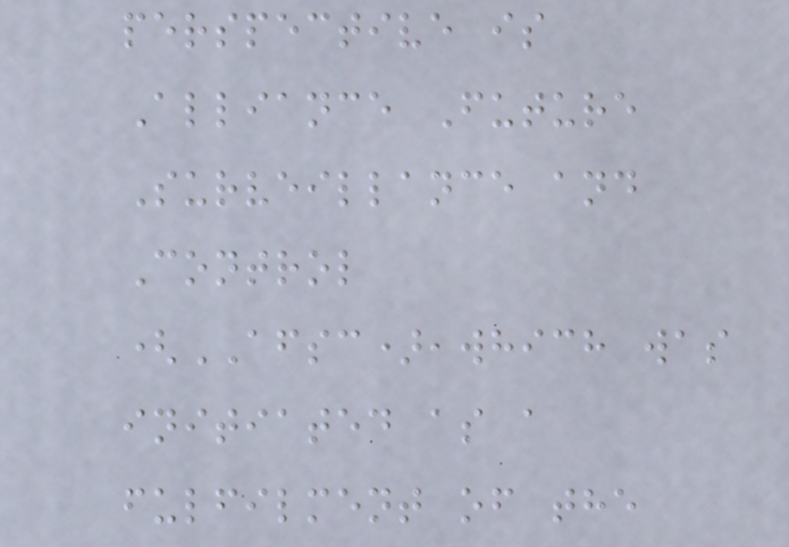perspective is
Alliance Future
Surveillance and
Control
(AFSC),which was
initiated as a
fulfilment of the
